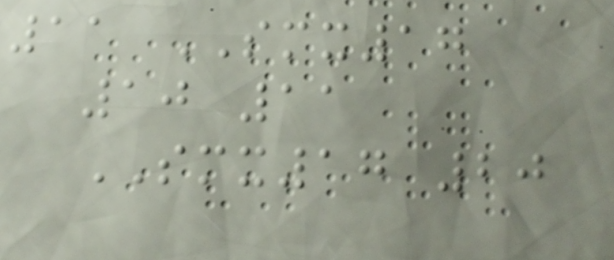11 SMX17
10 11
SMX17 20
